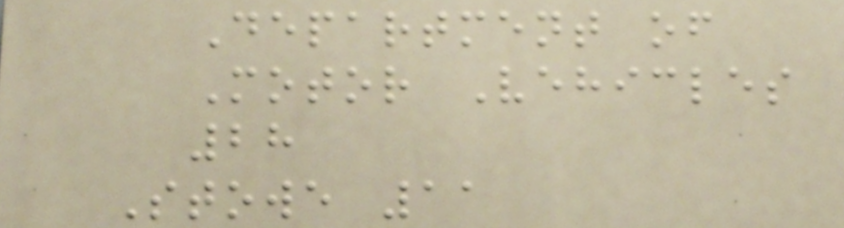Department of
Motor Vehicles
28
Stowe 11
